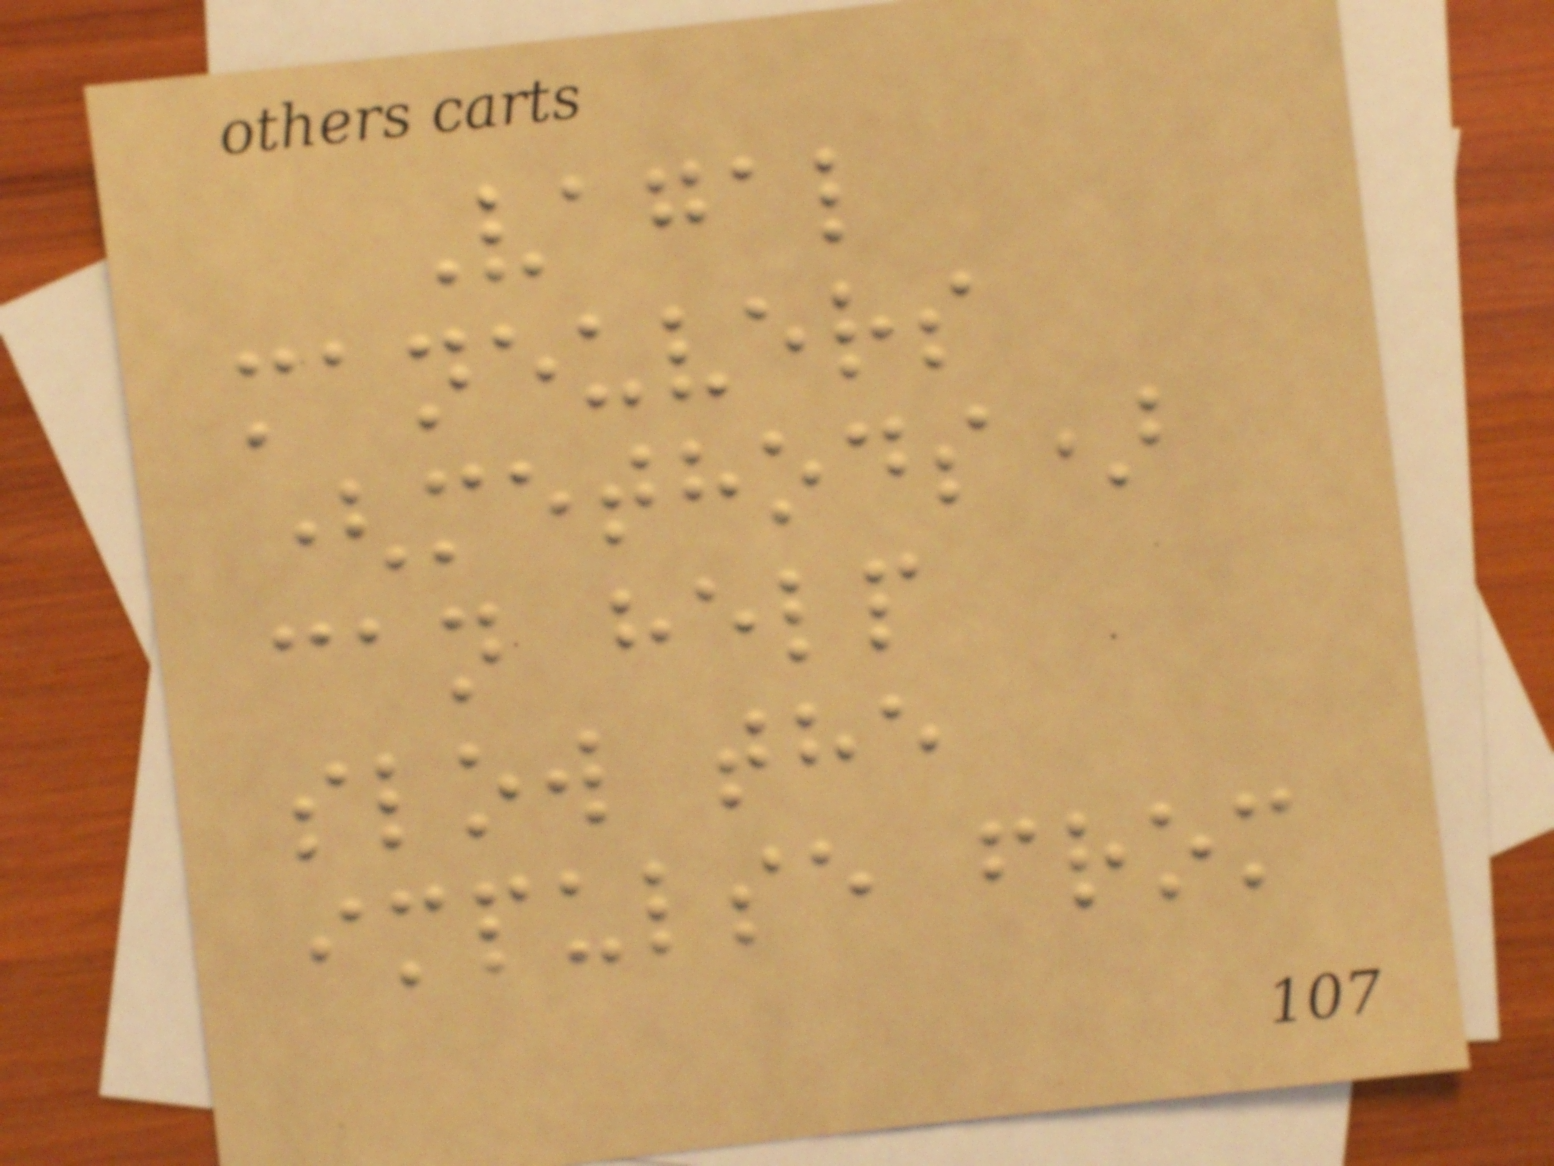Vagal
maneuvers
(methods)
can help
slow the
impulse from
